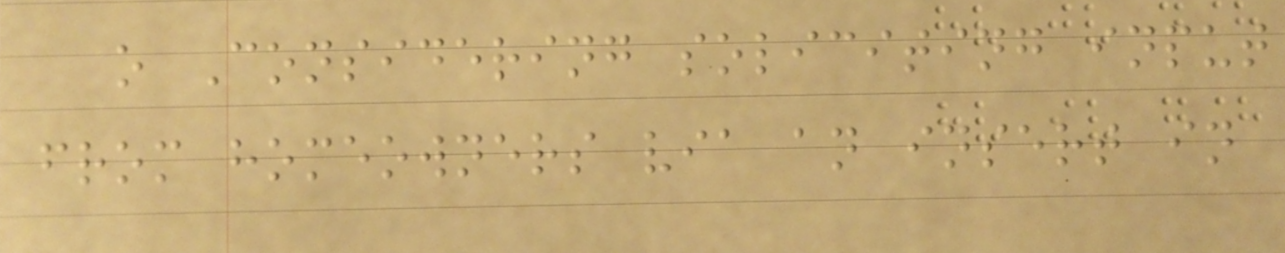o Considering soliciting input
from homeowners via an insert in
